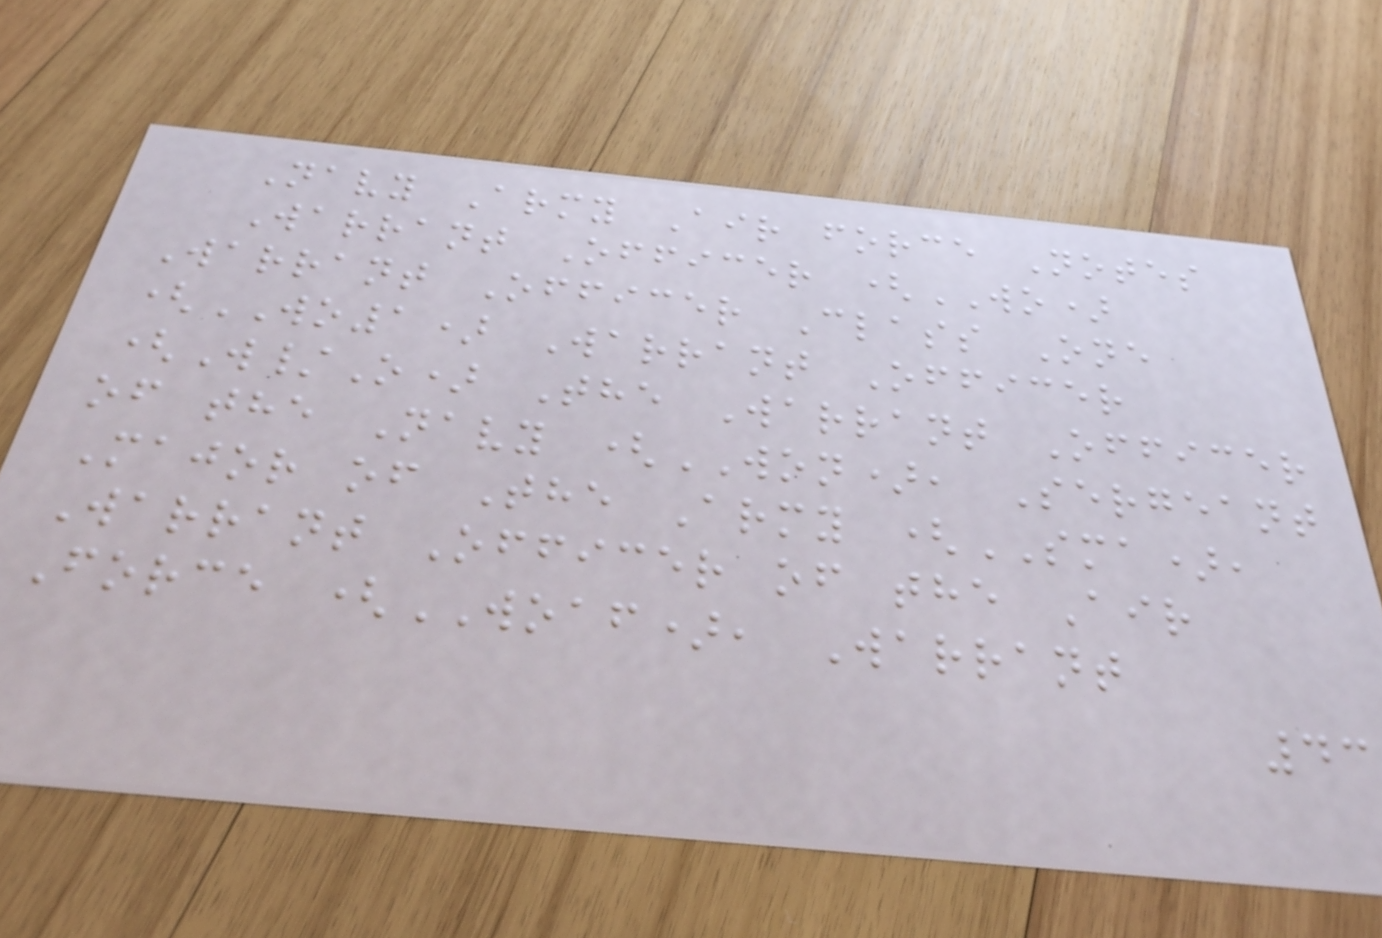Navy Army Air force Notes
Warrant Officer (WO)
Warrant Officer Class One
(WO1) Warrant Officer
(W/O) The Warrant Officer
of the Navy (WON), Sergeant
Major of The Army (SMA),
Warrant Officer of the Air
Force (WOAF), Warrant
43
